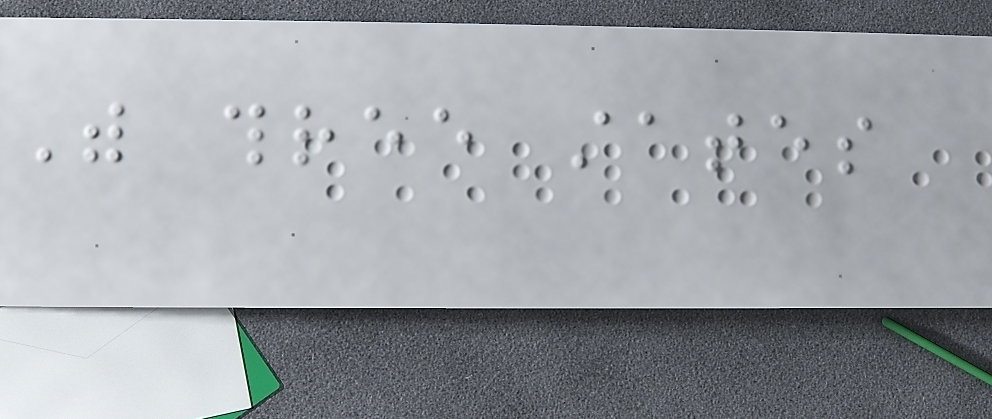With three states
